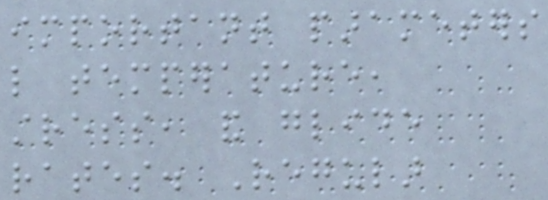important parameters
like temperature,
stress, and glide
rates. Regular
